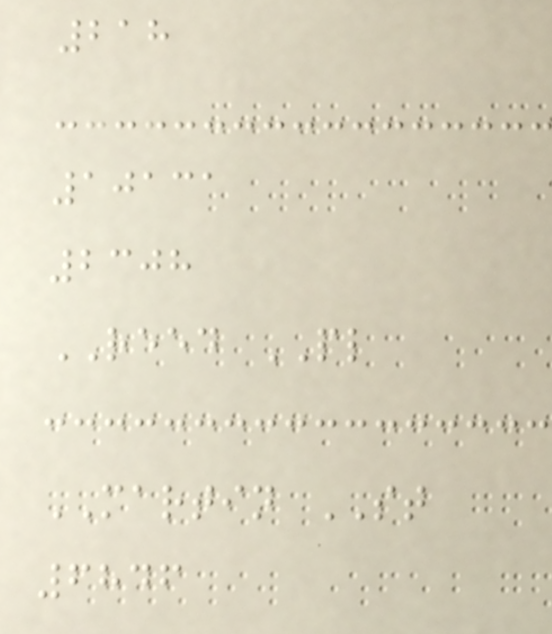218
10131
2308
REED PL
MARTIN ST
6846
